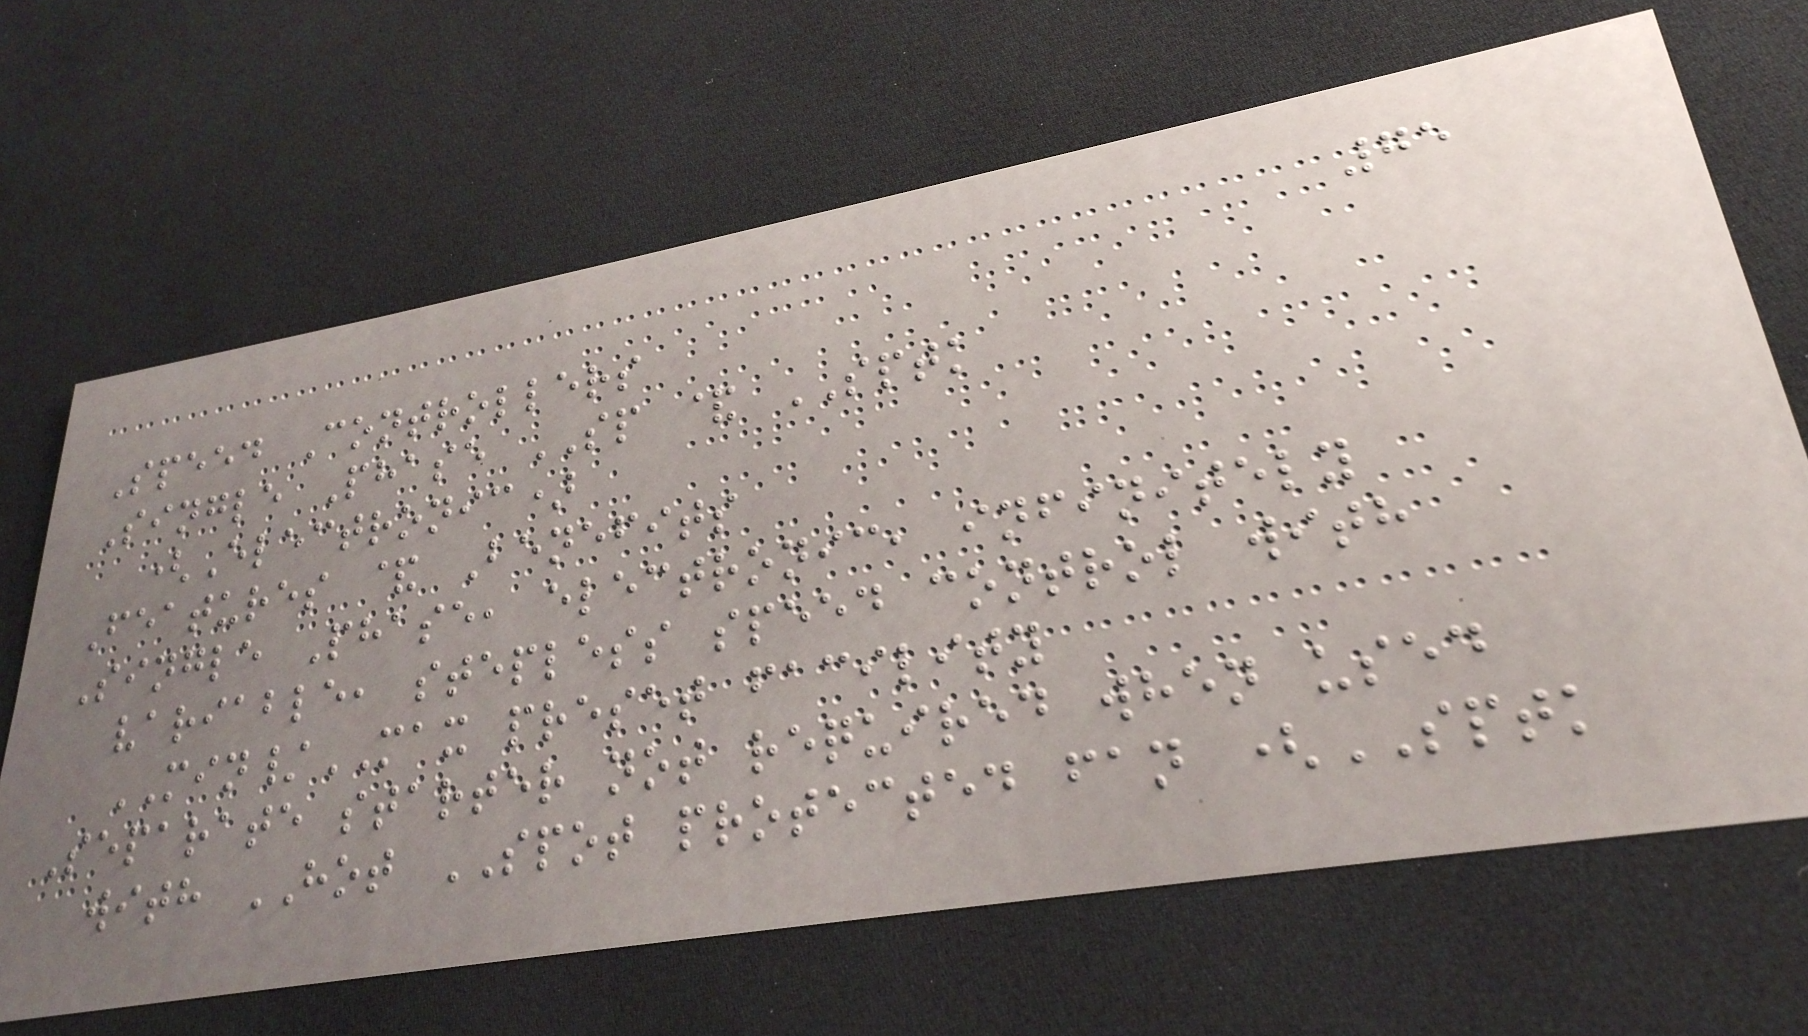75
Speed Controllers
Single Phase SP & SPTK
(Electronic)
Features & Benefits
Single Phase, electronic, infinitely
variable, stepless speed control with
MIN/MAX preset facility
Separate starter not required when used
with HOT SPOT protected fan (SPTK
